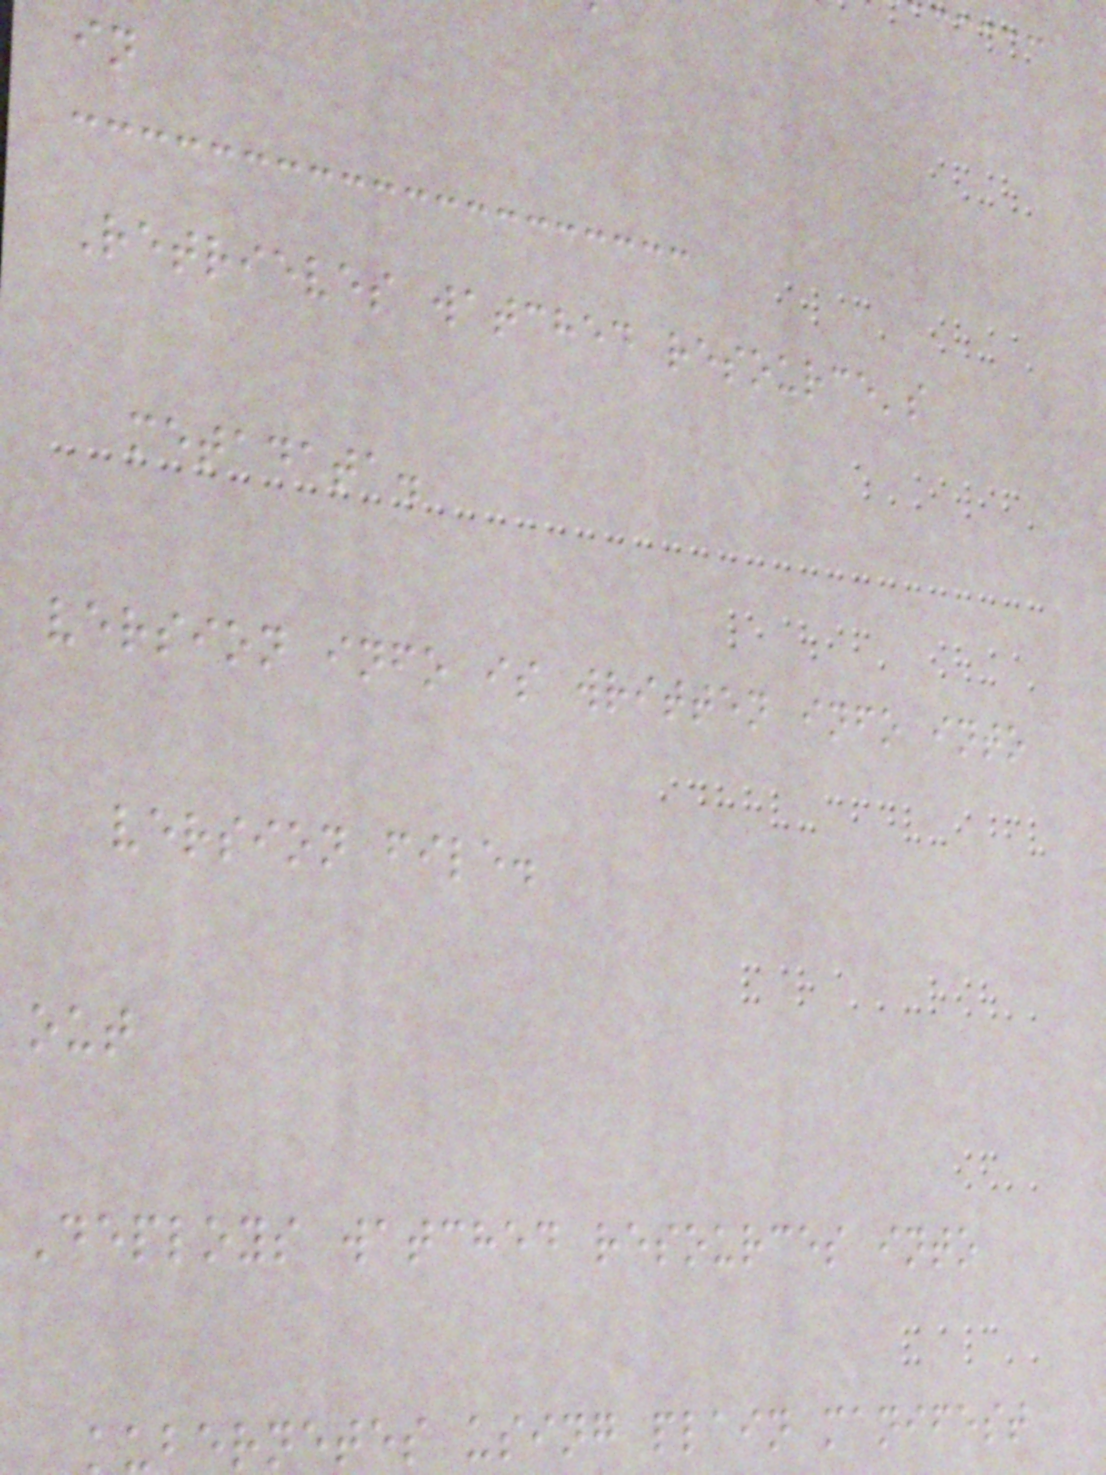in
Retrieves watched resource's
metadata.
version info is written info into
version file.
out
Deploys watched resources into
kubernetes using plain manifest
